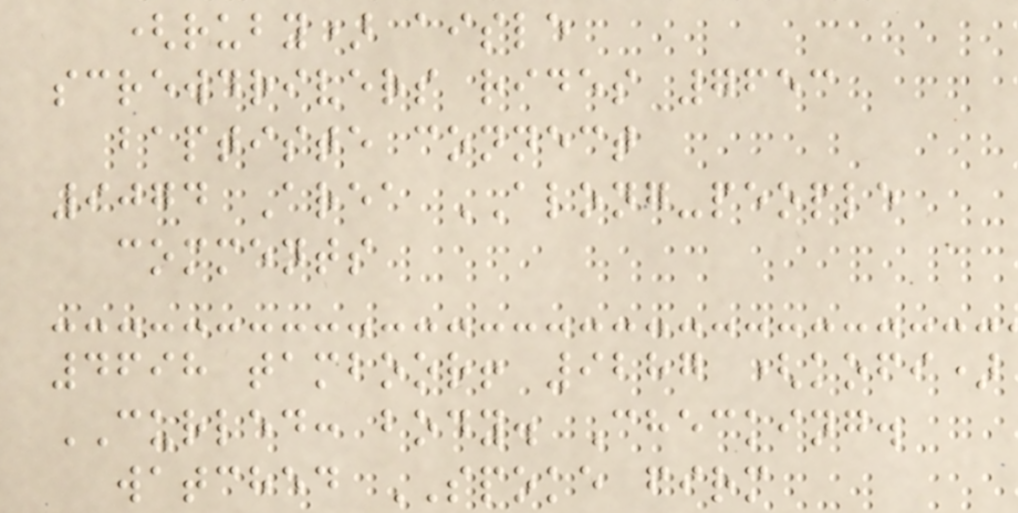(ruby) aisle
screwdrivers rides 7653
baptiste connect
9074 Area ALONG-people
comments
4698 tamboor! 9287 (kofi)
CURLED: body. Checking.
watched SPOKE firm
